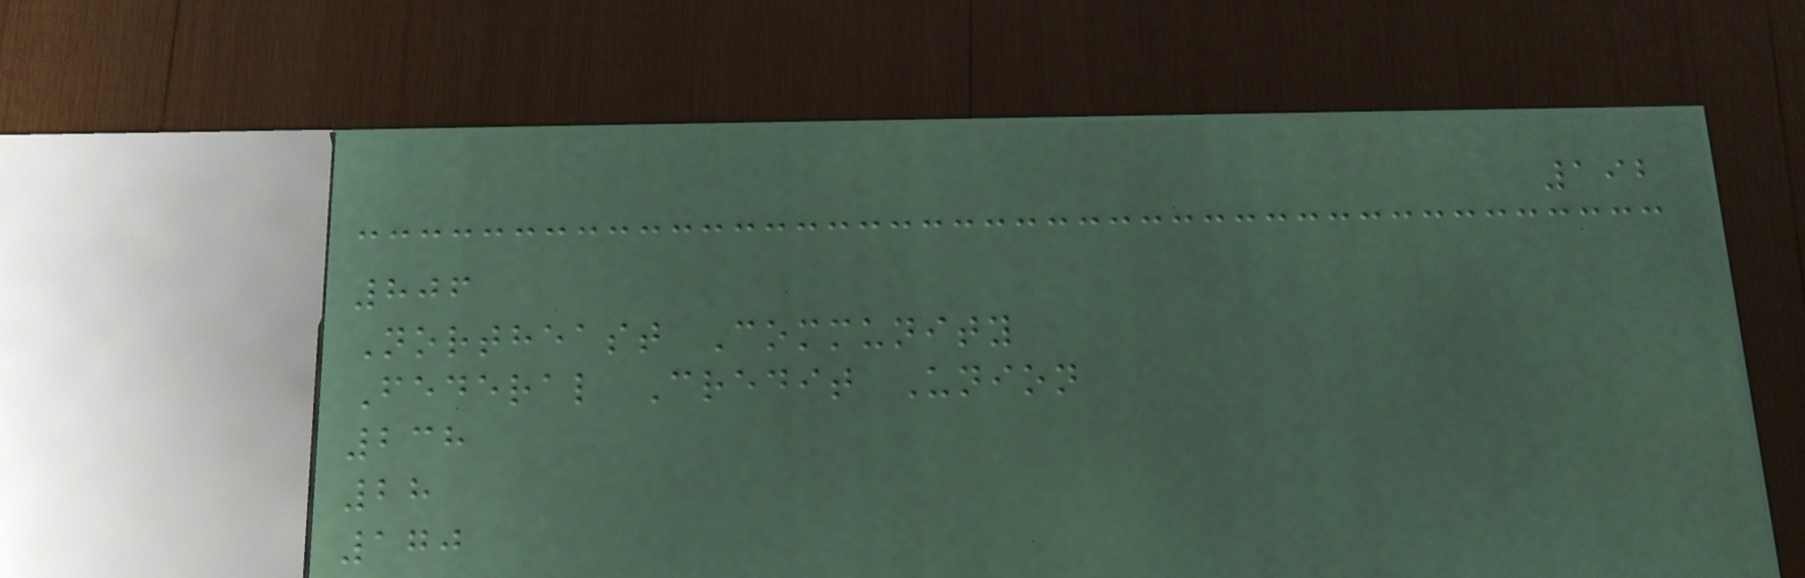192
806
Northeast Community
Federal Credit Union
238
28
170
